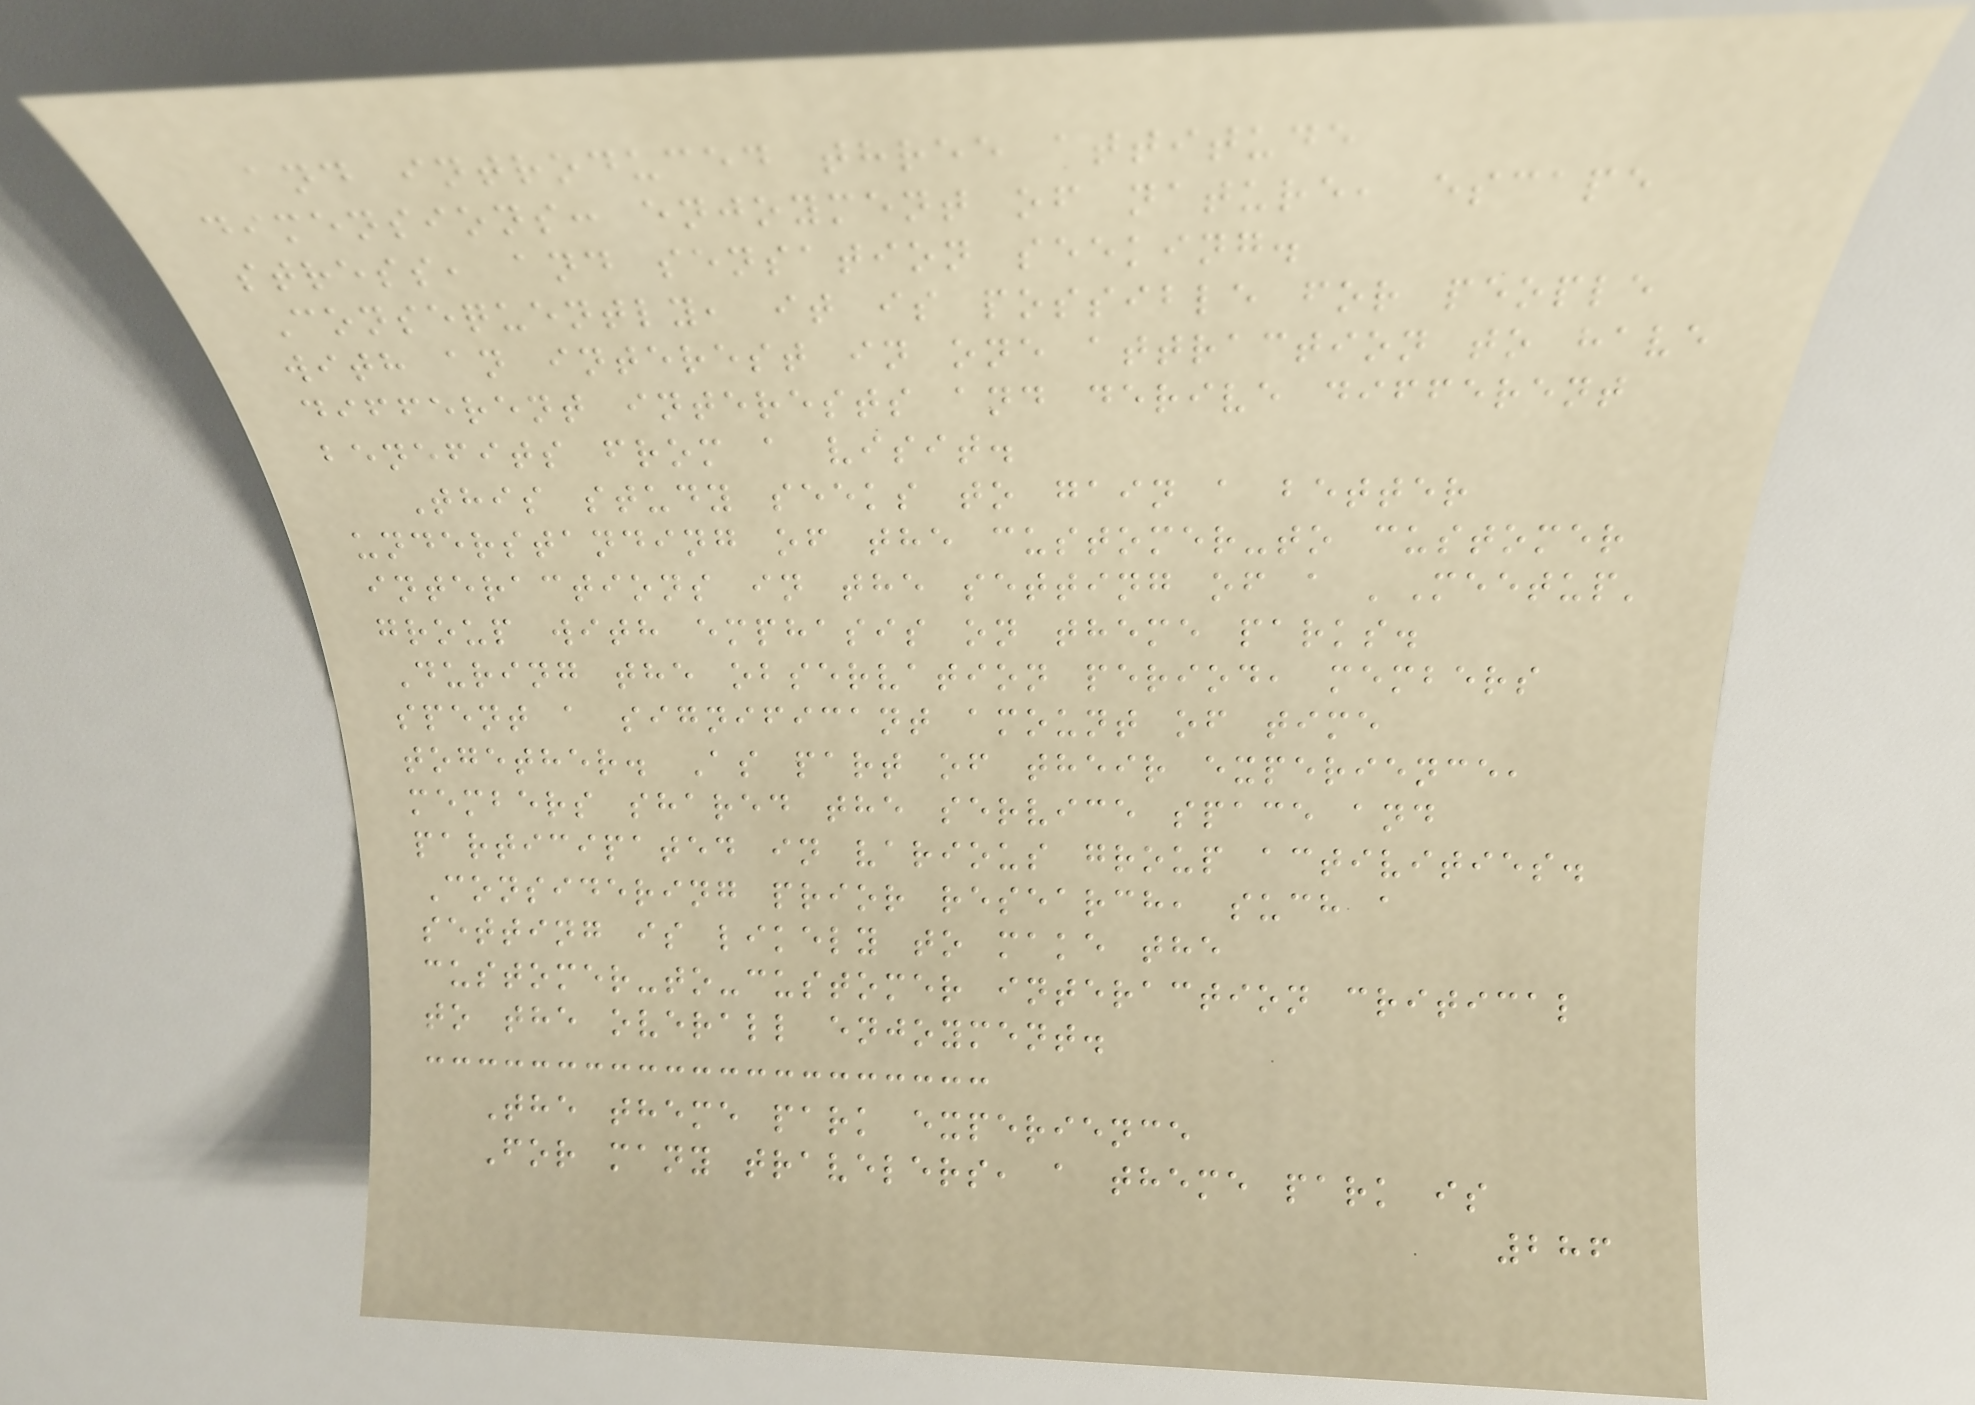and introduced three attitude
dimensions: enjoyment of nature, escape
stress, and sensation seeking.
Consequently, it is possible for people
with an interest in one attraction to have
different interests and derive different
benefits from a visit.
This study seeks to gain a better
understanding of the customer-to customer
interactions in the setting of a 'Meetup'
group with emphasis on theme parks.
During the observation period, members
spent a significant amount of time
together. As part of their experience,
members shared the service space and
participated in various group activities.
Considering prior research, such a
setting is likely to make the
customer-to-customer interaction critical
to the overall enjoyment.
The theme park experience
For many travelers, a theme park is
286
